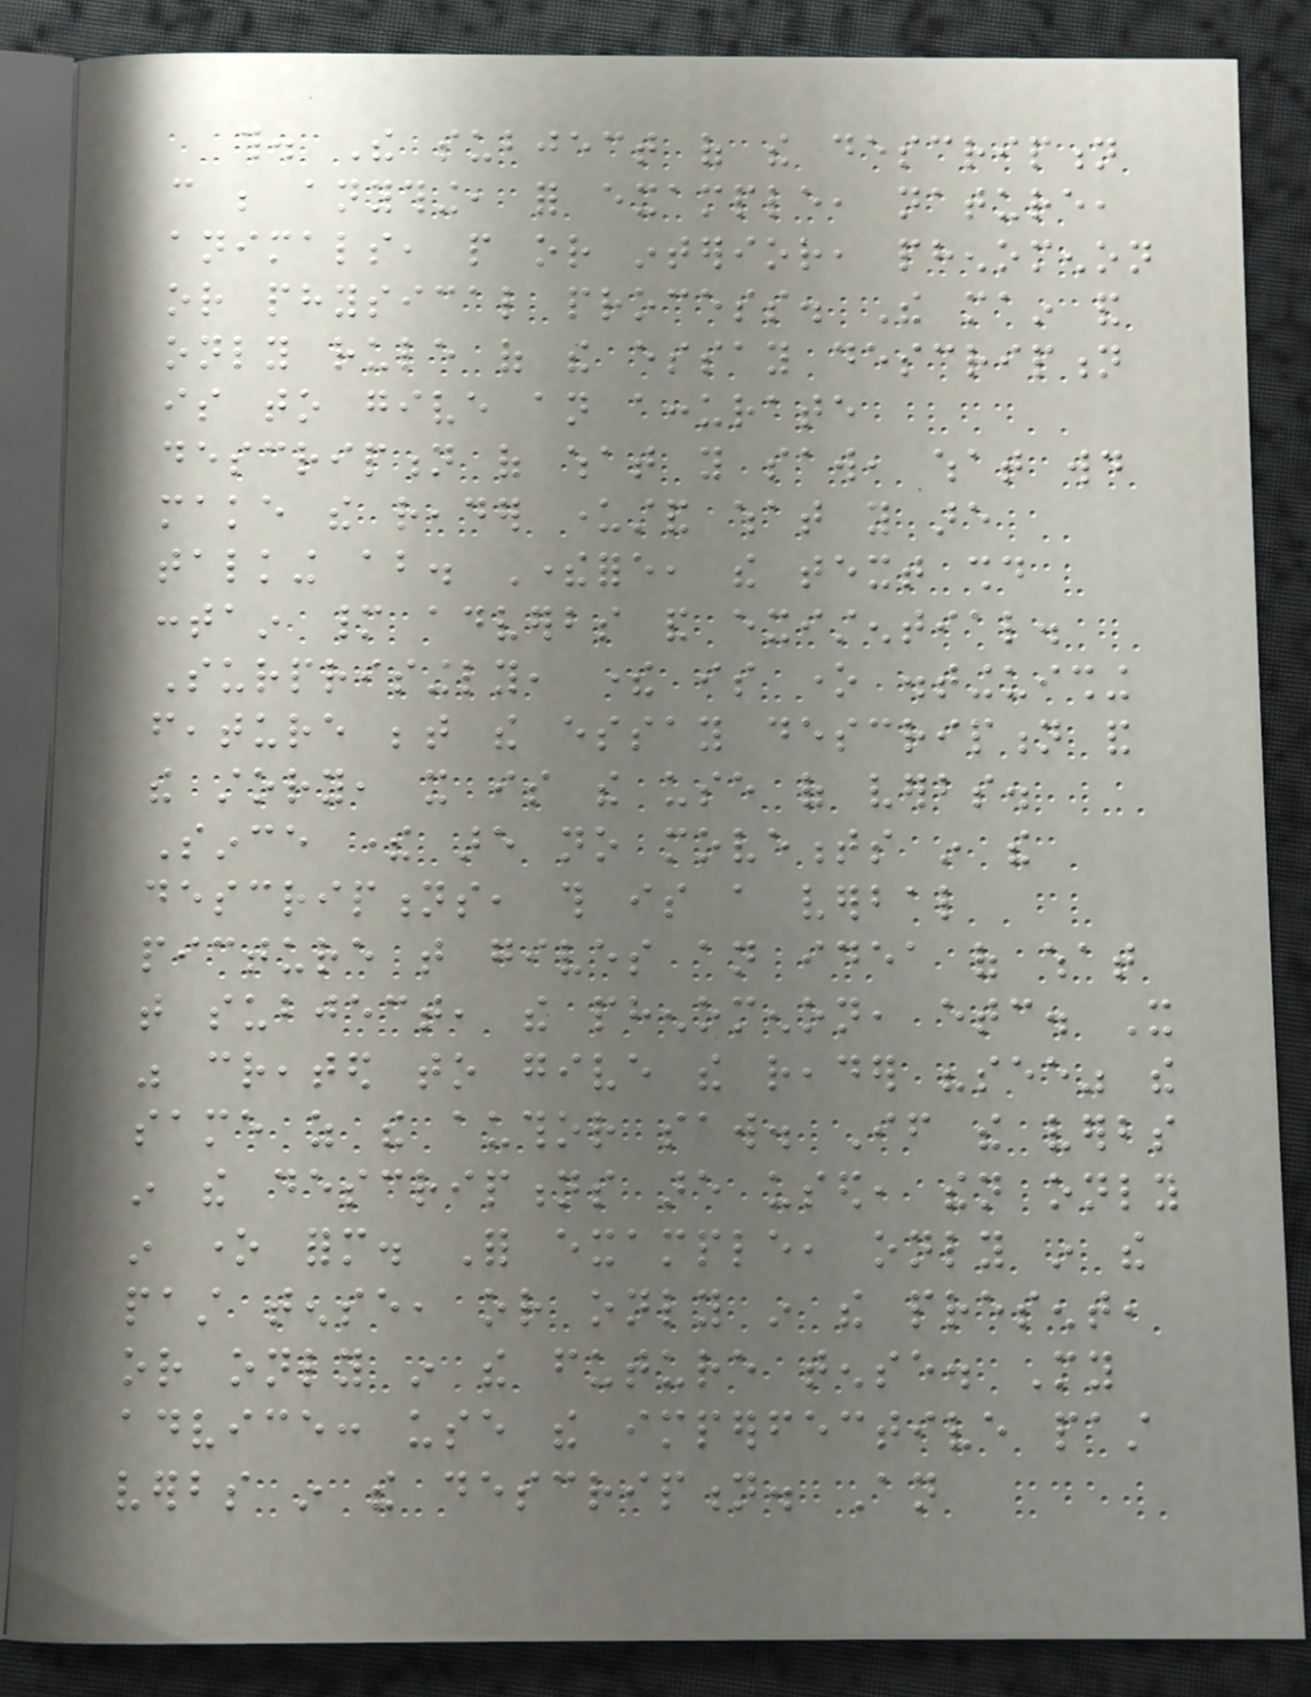this. The subject of the description
can be anything, for example, nature,
animals, people or interior, phenomenon
or physical process. The main and
only rule of the essay description
is to give an accurate
description of what you saw, what would
make the reader understand what you are
talking about. Therefore, the text should
contain many adverbs and existential.
Surprisingly, there is one distinguishing
feature between the essay description and
the story, it is the use of verbs.
Since there are no movements in the
descriptions, this is a verbal
picture that gives an idea of what
that subject, the phenomenon, etc. It
was created to give the reader "see" the
same as the author saw. If the verbs
in the descriptions are used, then only
in one form. For example, only in the
past tense, or only in the present,
or only in the future tense. My
advice: use the imperfective past
verbs in the description. An
